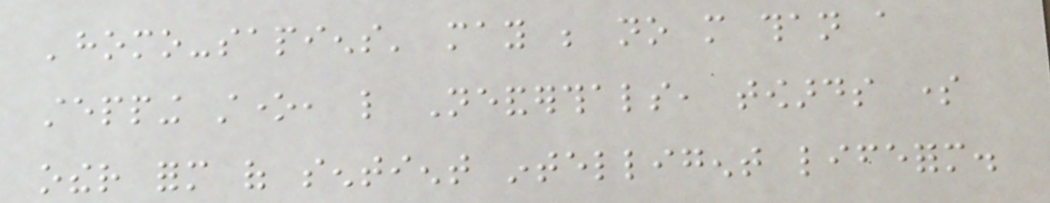'homo-sapiens' may be no more than a
stepping stone, like Neanderthals, towards some
other form of sentient intelligent lifeform.
